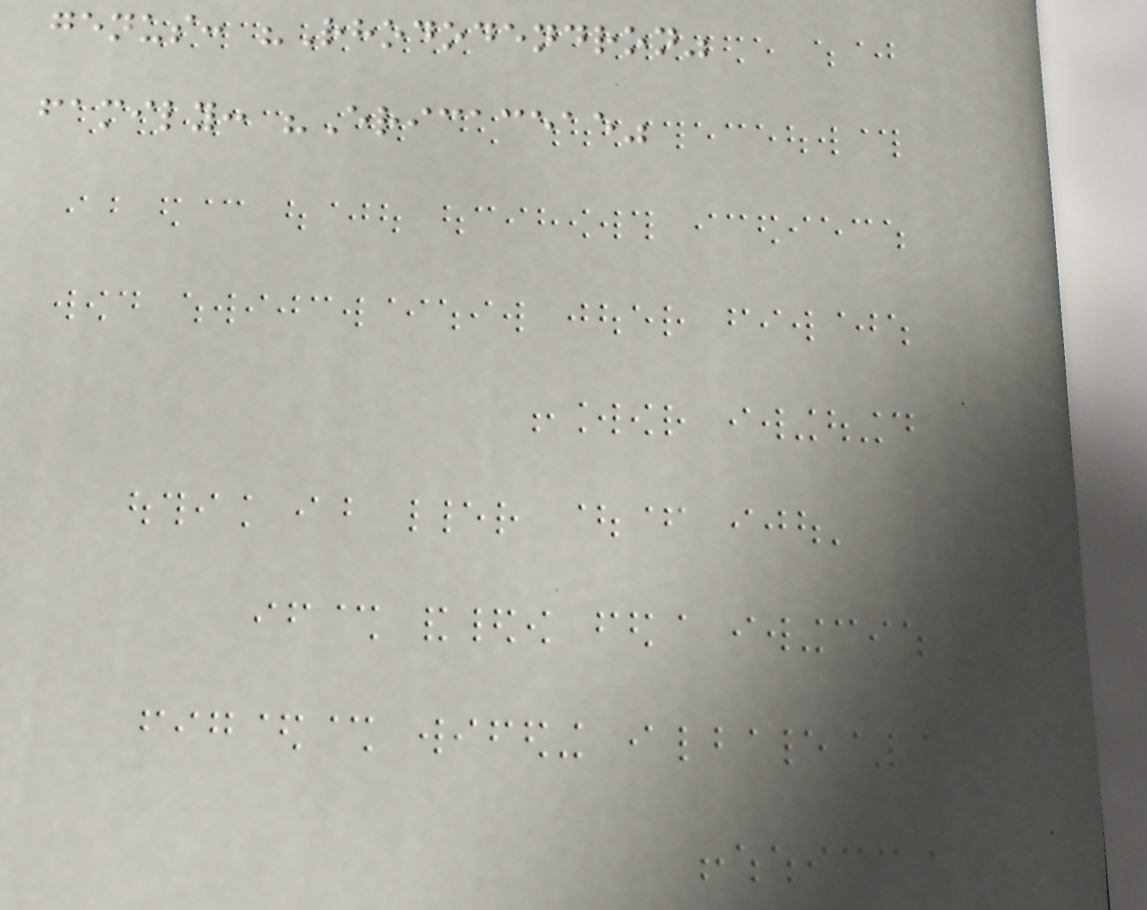genus: "Rhododendron"
family: "Ericaceae"
